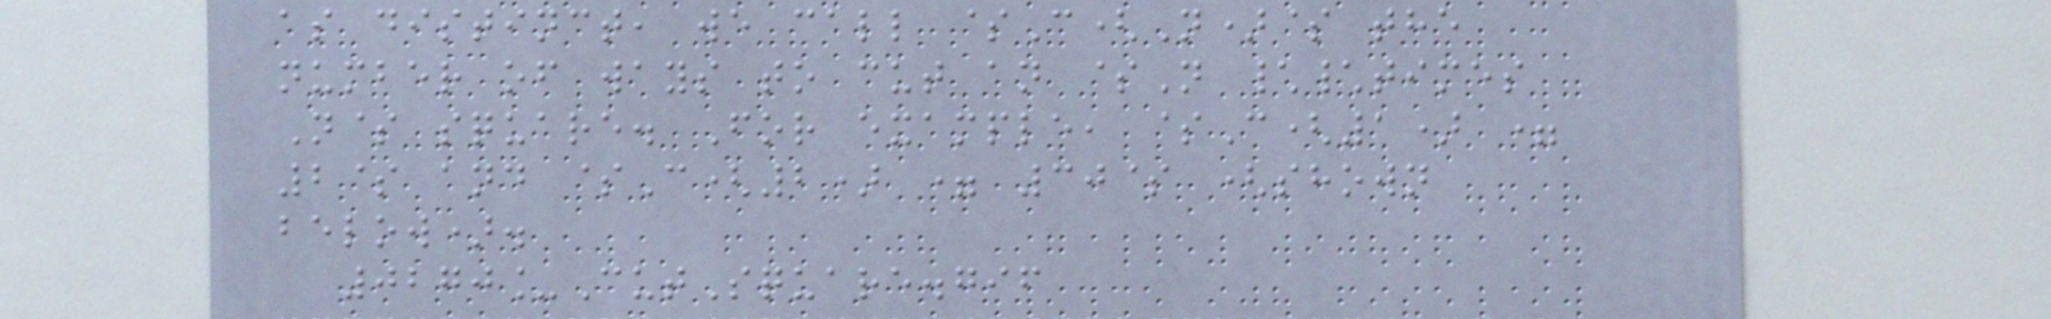as distinct, we call $C(N)$ the
number of ways to cut an $N \\times
N$ square. For example, $C(1) =
2$ and $C(2) = 30$ (shown
below).
0270_CutSquare.gif
